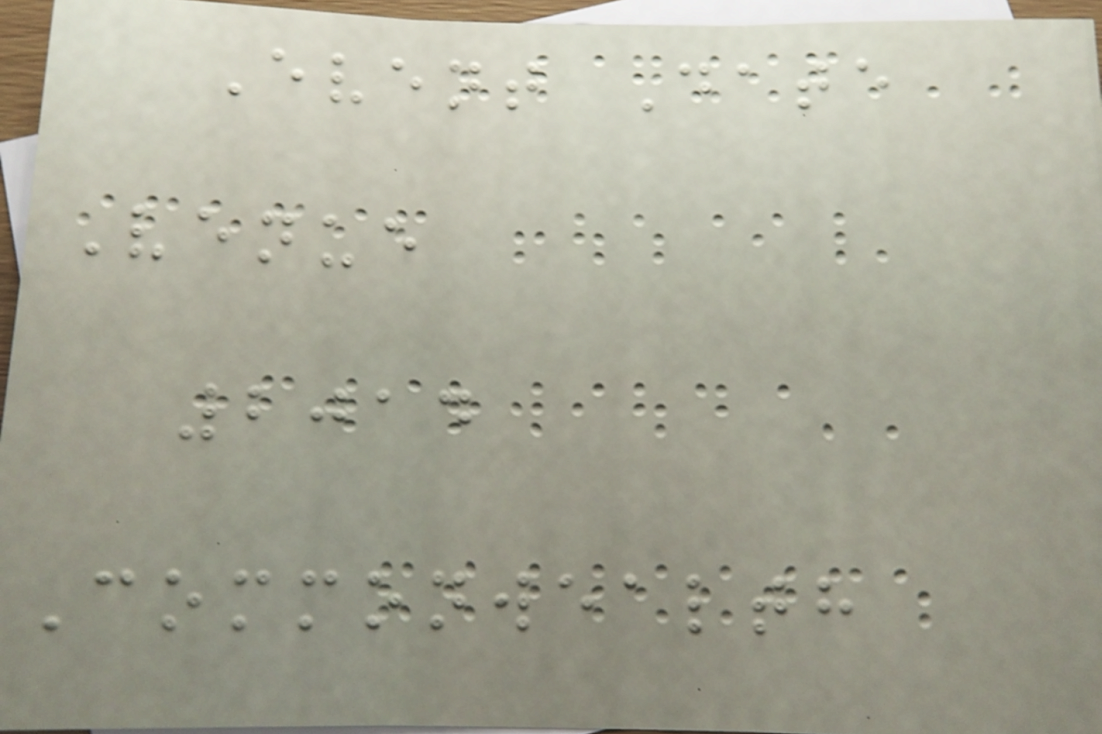Event Date
Venue
2014
Commonwealth
